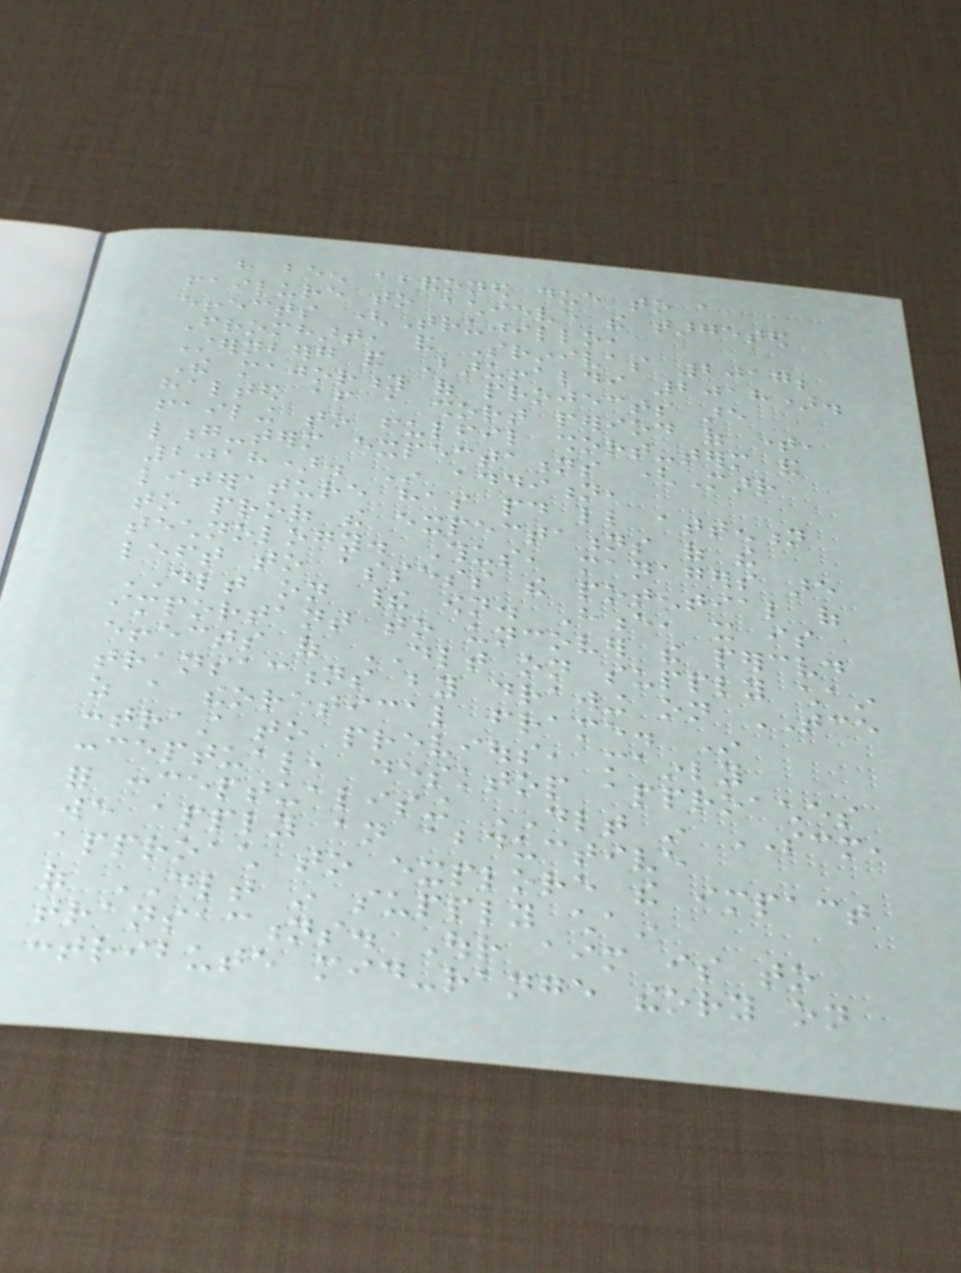have been abandoned due to a
failure to achieve the targeted
effects (Trujillo,
Fromhart, and Srinivas 2017;
Sternberg and Baruffaldi 2018).
The majority of projects are
halted after a short period of time,
failing to fulfil short-term and
long-term expectations (Marr
2018). In addition,
literature has paid little attention
to proof the expectations of the
technology. Thus, managers are
left to assess the potential of
DLT on their own. Hence, it is
important to uncover the perceived
effects of DLT on supply chain
transactions by drawing on TCE
as a theoretical frame. In
contrast to previous, mainly
conceptual, desktop approaches
for conceptualising DLT in SCM,
we apply an abductive
approach to explore the impact
of DLT in supply chain
transactions. Our aim is to
contribute mid-range theory on
